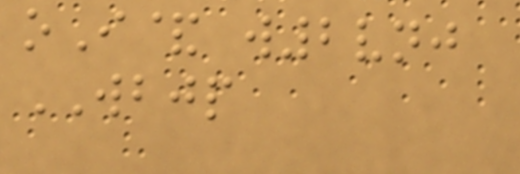oI& w2vnj
WBJP
